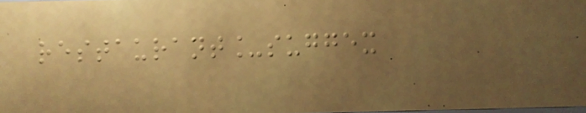restaurant_suggex
